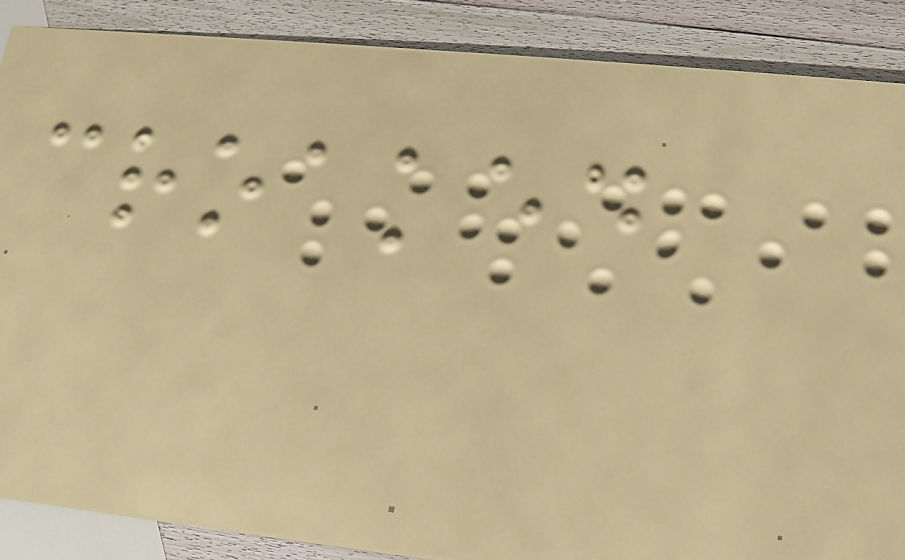croaked
